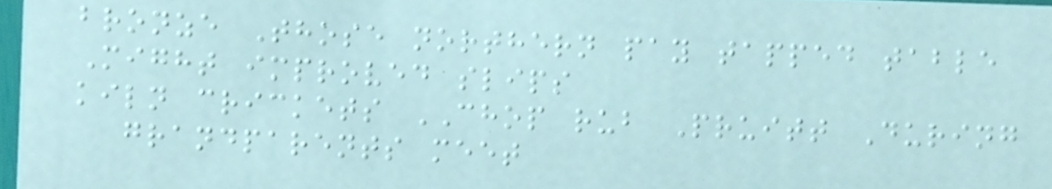bronze Those northern pay tapped table
Might improved slips
kiln crickets CHOP rub Pruitt During
grandparents meet
